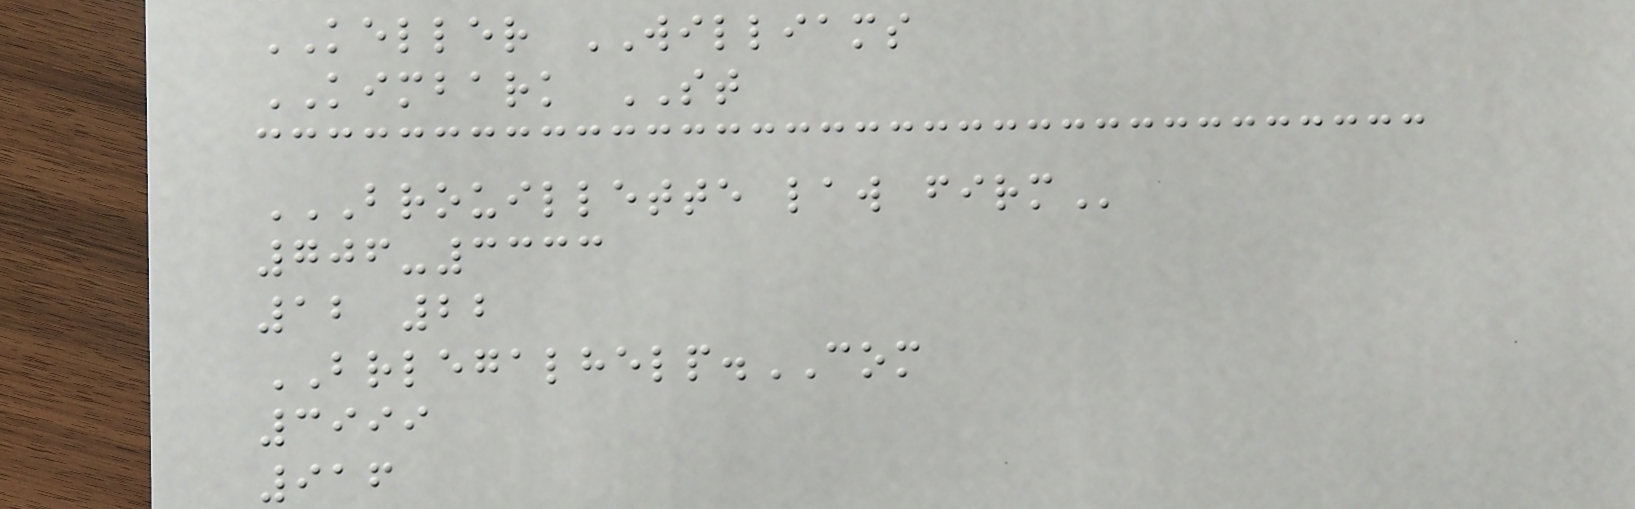KELLER WILLIAMS
KIMBARK ST
BROUILLETTE LAW FIRM
706-3333
12 22
BRLEGALHELP.COM
3999
916
